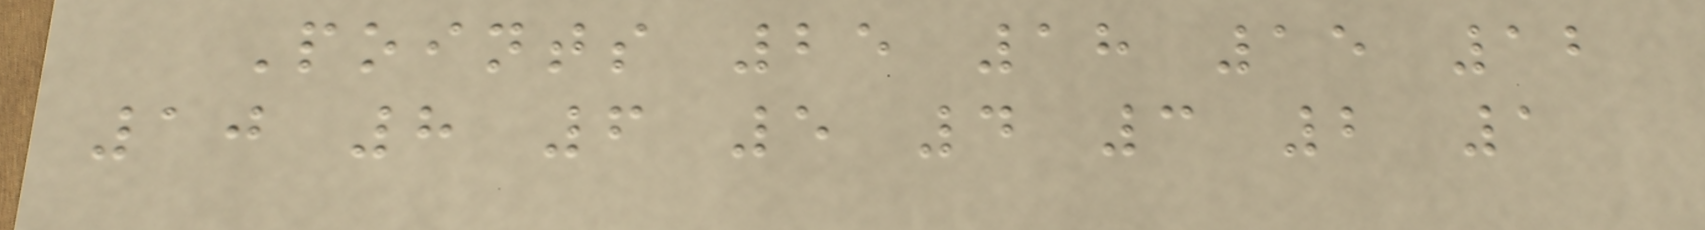Points 25 18 15 12
10 8 6 5 4 3 2 1
